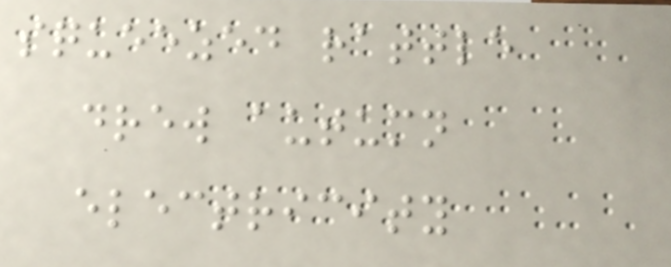squeezed rattle
drew autumn
electricity
